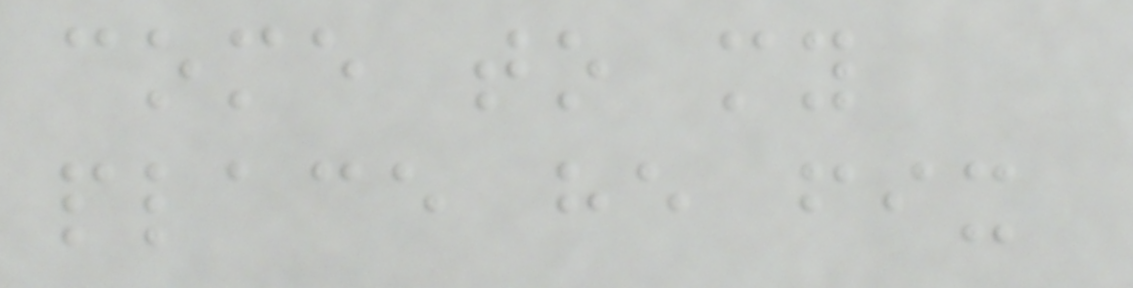come to my
place he fix
